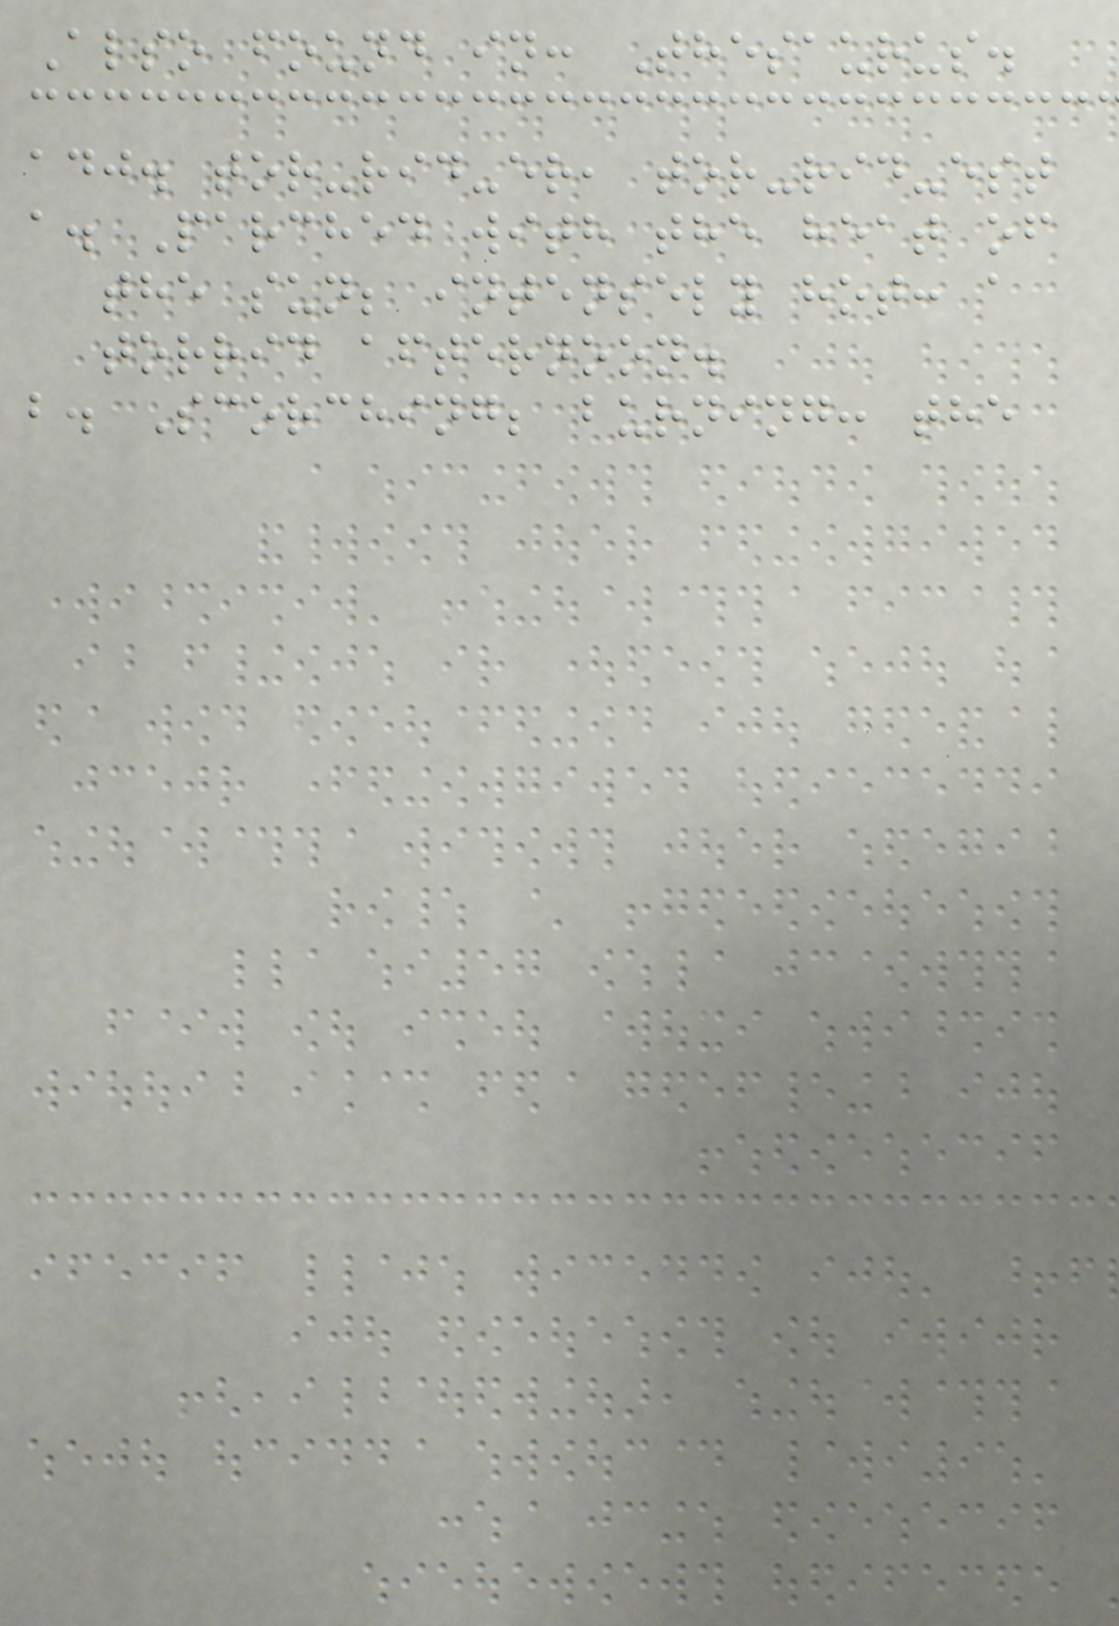Also found in: Thesaurus.
adj. tor-rid-er, tor-rid-est
a. Parched with the heat of
the sun; intensely hot: a
torrid afternoon.
b. Scorching; burning: the
